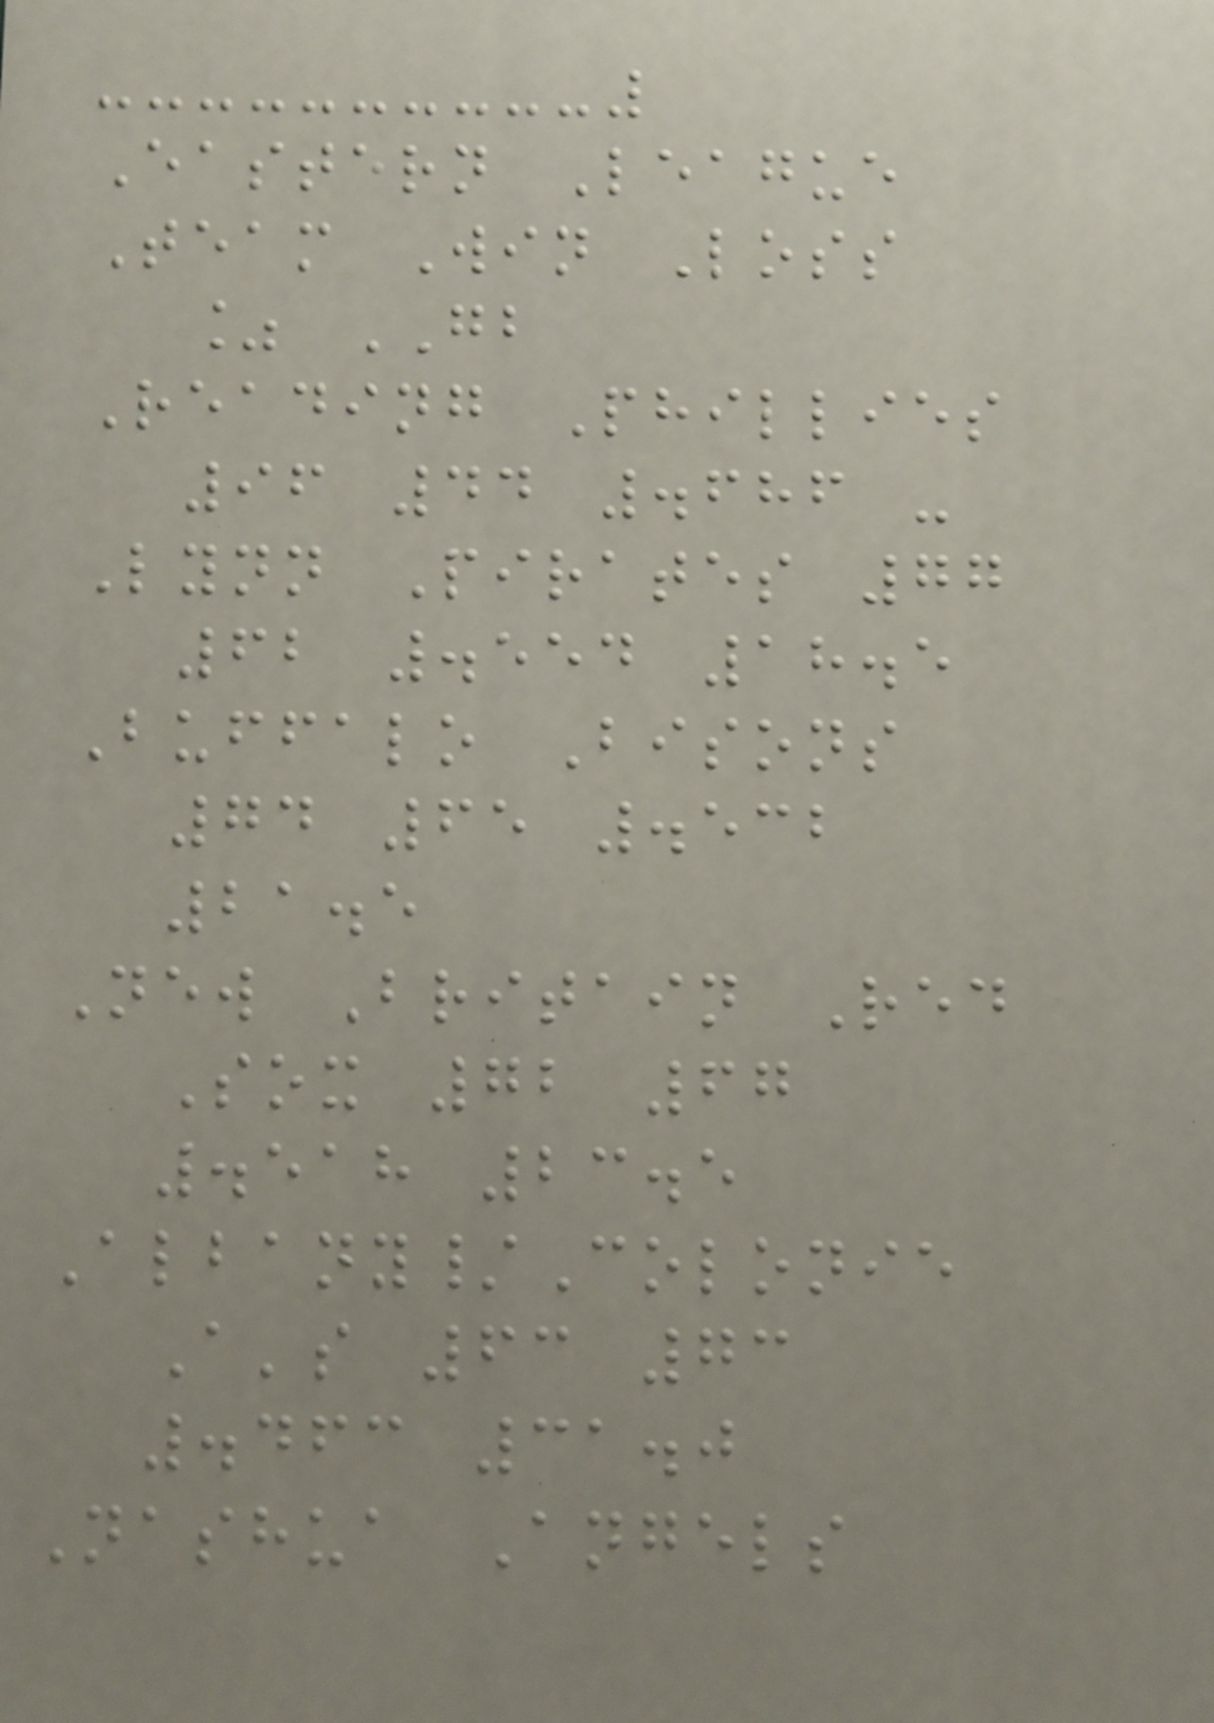Eastern League
Team Win Loss
% GB
Reading Phillies
96 44 .686 -
Lynn Pirates 77
62 .554 18.5
Buffalo Bisons
74 65 .532
21.5
New Britain Red
Sox 72 67
.518 23.5
Albany/Colonie
A's 63 73
.463 31.0
Nashua Angels
